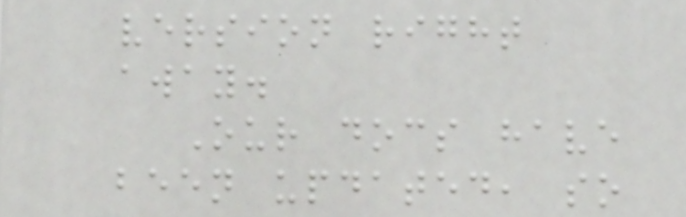version right
away.
Our docs have
been updated, so
